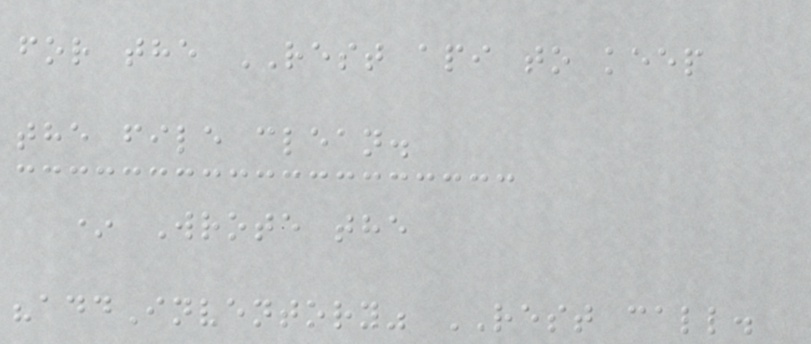for the REST api to keep
the file clean.
* Wrote the
"addInventory" REST call.
